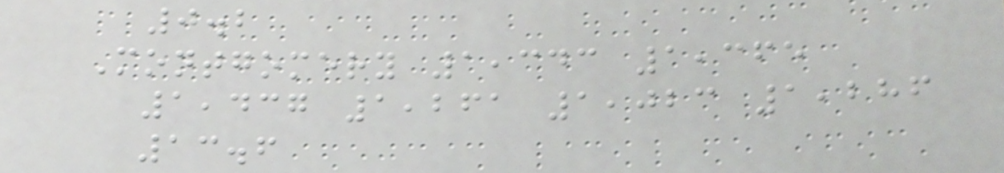0.2
Montgomery 1,343 1,365
1,437 1,261 1,023 1,286
13.6
